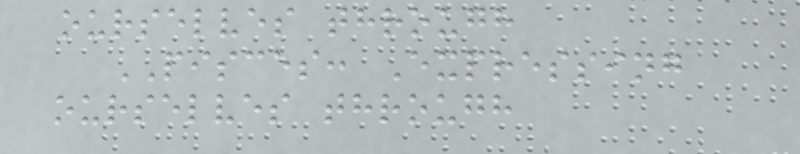ourselves through
PISCES: Expressing
ourselves through
